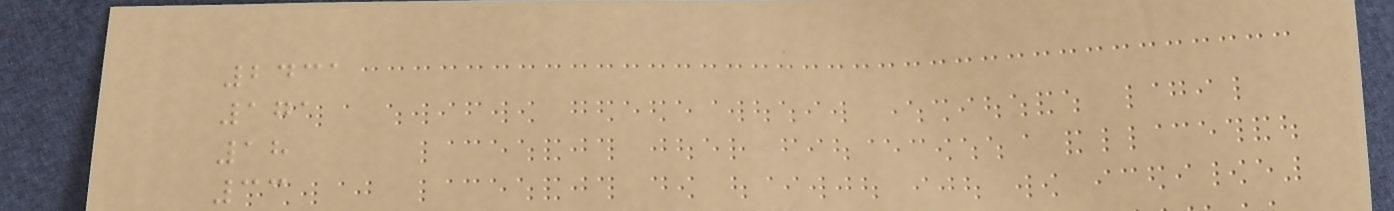2431
171
18
33
